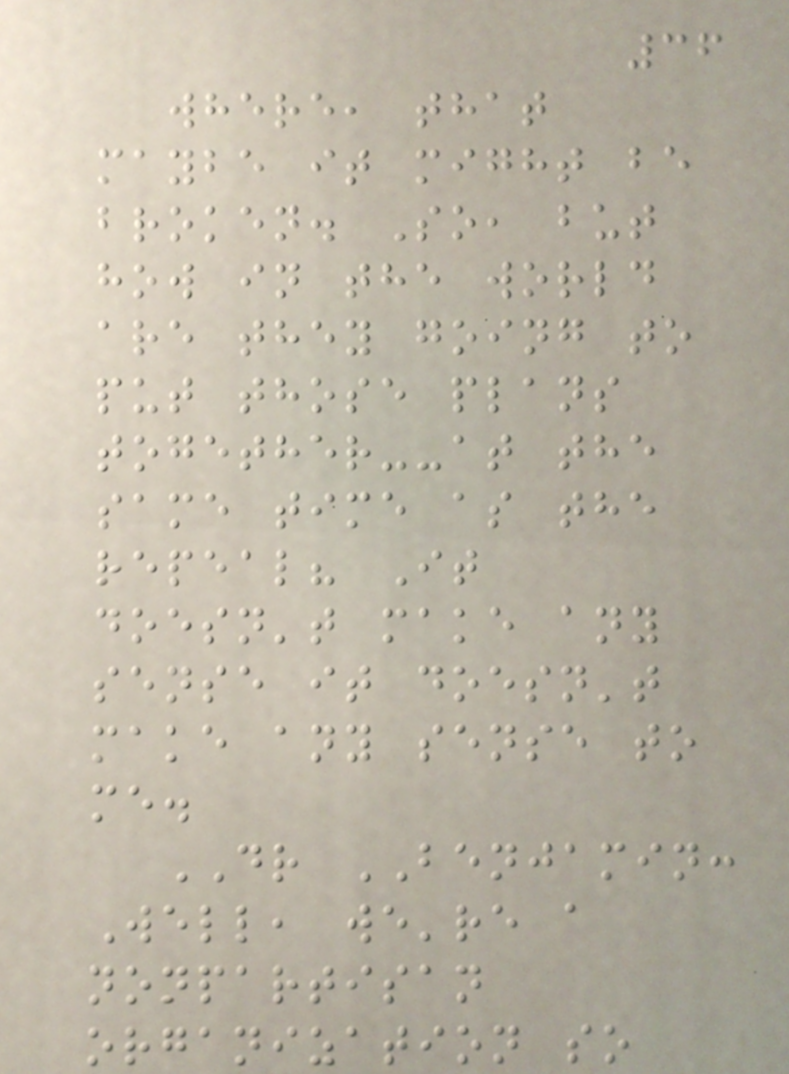36
where, that
maybe it might be
broken. So, but
how in the world
are they going to
put those plans
together--at the
same time as the
repeal? It
doesn't make any
sense it doesn't
make any sense to
me.
DR BENJAMIN:
Well, we're a
nonpartisan
organization so
